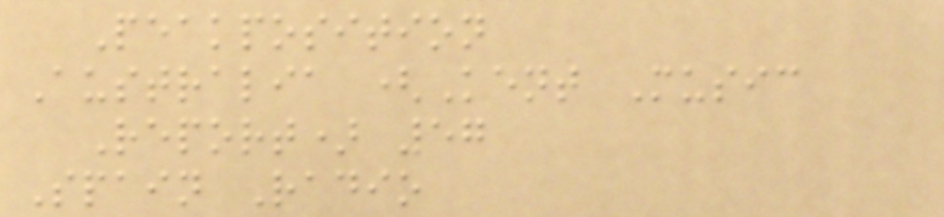Peakposition
Australia (Kent Music
Report) 57
Spain Radio
